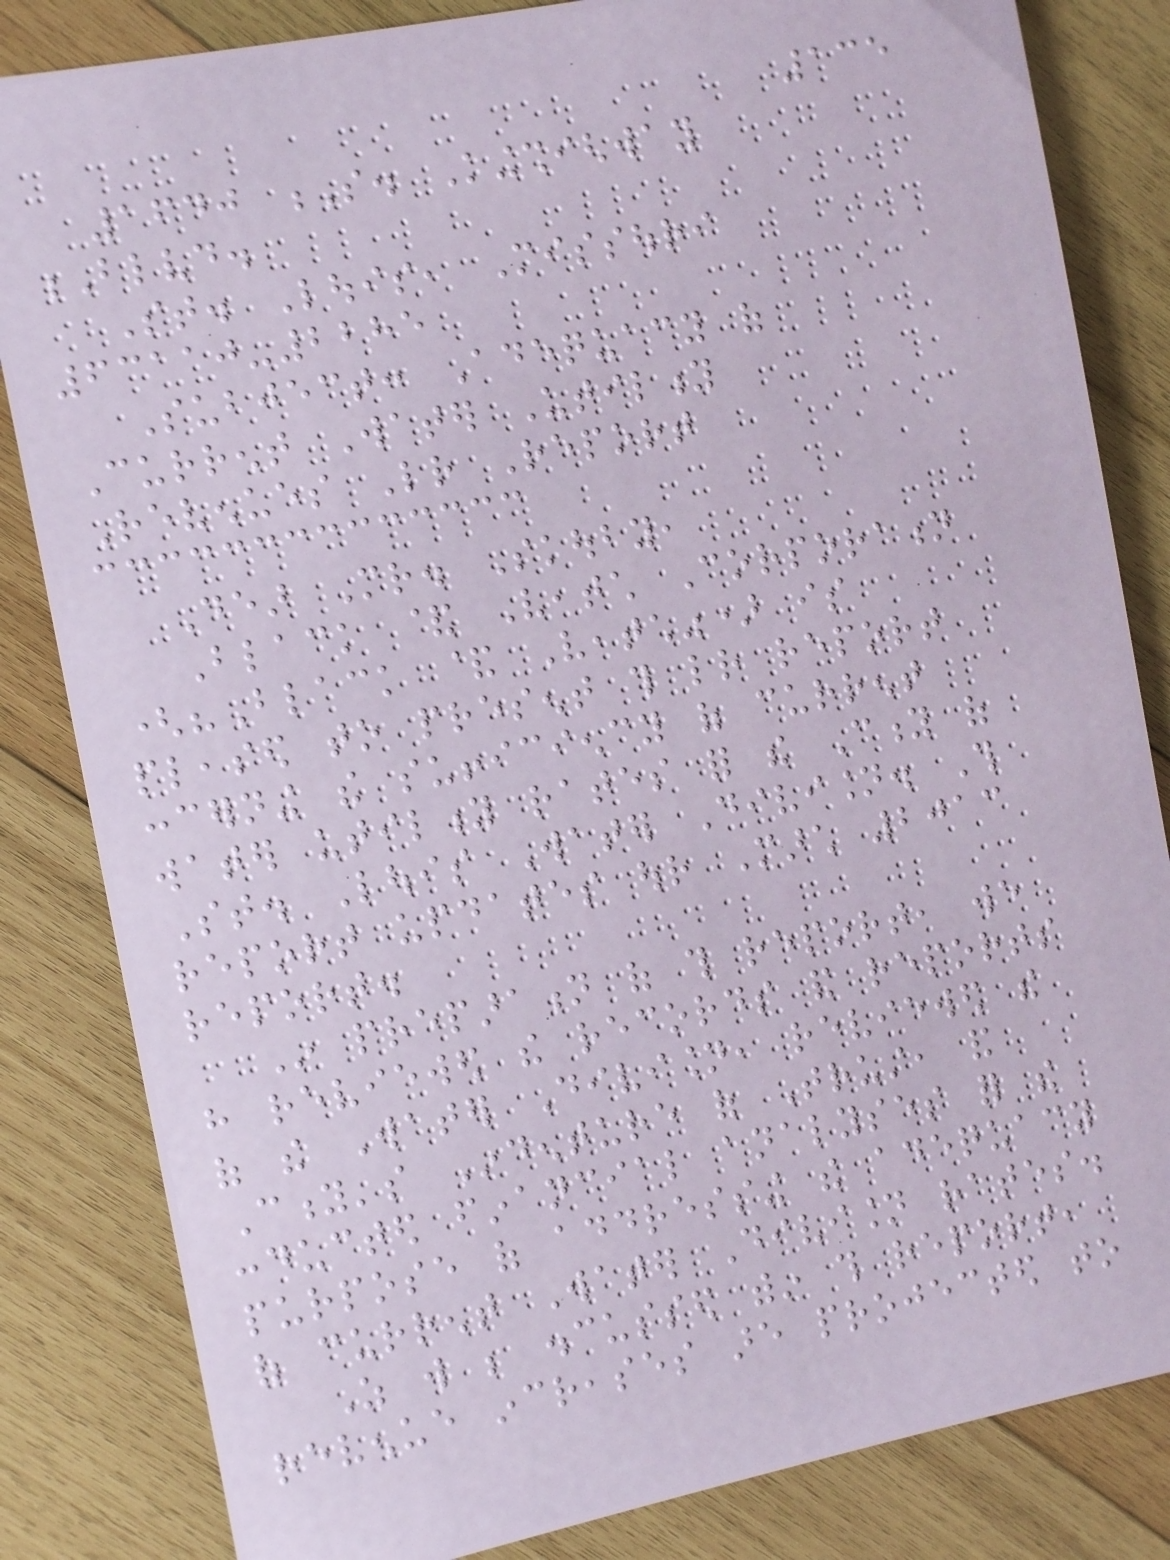135
1640 S. Kingshighway
Blvd.
St. Louis, Missouri
63110-2285
Subject: Adequacy of
Current Water Utility
Revenues Letter Report
Dear Mr. Skouby,
Black & Veatch Corporation
("Black & Veatch") is
pleased to present this letter report
concerning the sufficiency of current
water utility rates for the City of
St. Louis Water Division. This
report updates our March 2013
report.
In preparation of this report, we
have reviewed the records and reports
of the Water Division, reviewed the
City's Indenture of Trust, and
conducted financial analyses for the
purpose of addressing the adequacy
of current Water Division rates.
As will be discussed within this report,
revenue increases are projected to
